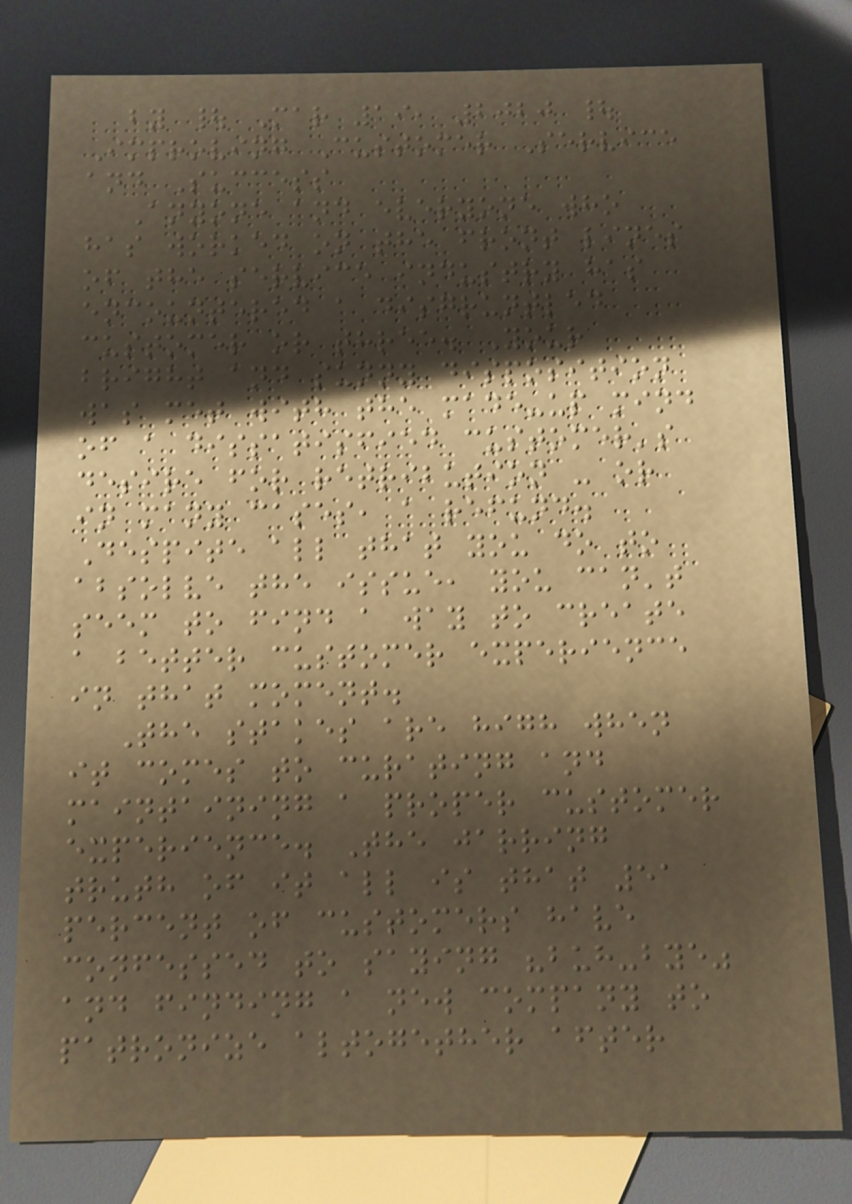by | Mar 19, 2020 |
Improving Customer Service
and Success
Anyone and everyone who
has worked on the front lines
of the service industry has
encountered a disgruntled
customer or three. Your
bright and sunny disposition
was met with the made-up mind
of a dissatisfied customer's
desire for retribution - or
in many cases, a refund.
Despite all that you do to
absolve the issue, you can't
seem to find a way to create
a better customer experience
in that moment.
The stakes are high when
it comes to curating and
maintaining a proper customer
experience. The jarring
truth of it all is that 51
percent of customers have
confessed to saying "buh-bye"
and finding a new company to
patronize altogether after
